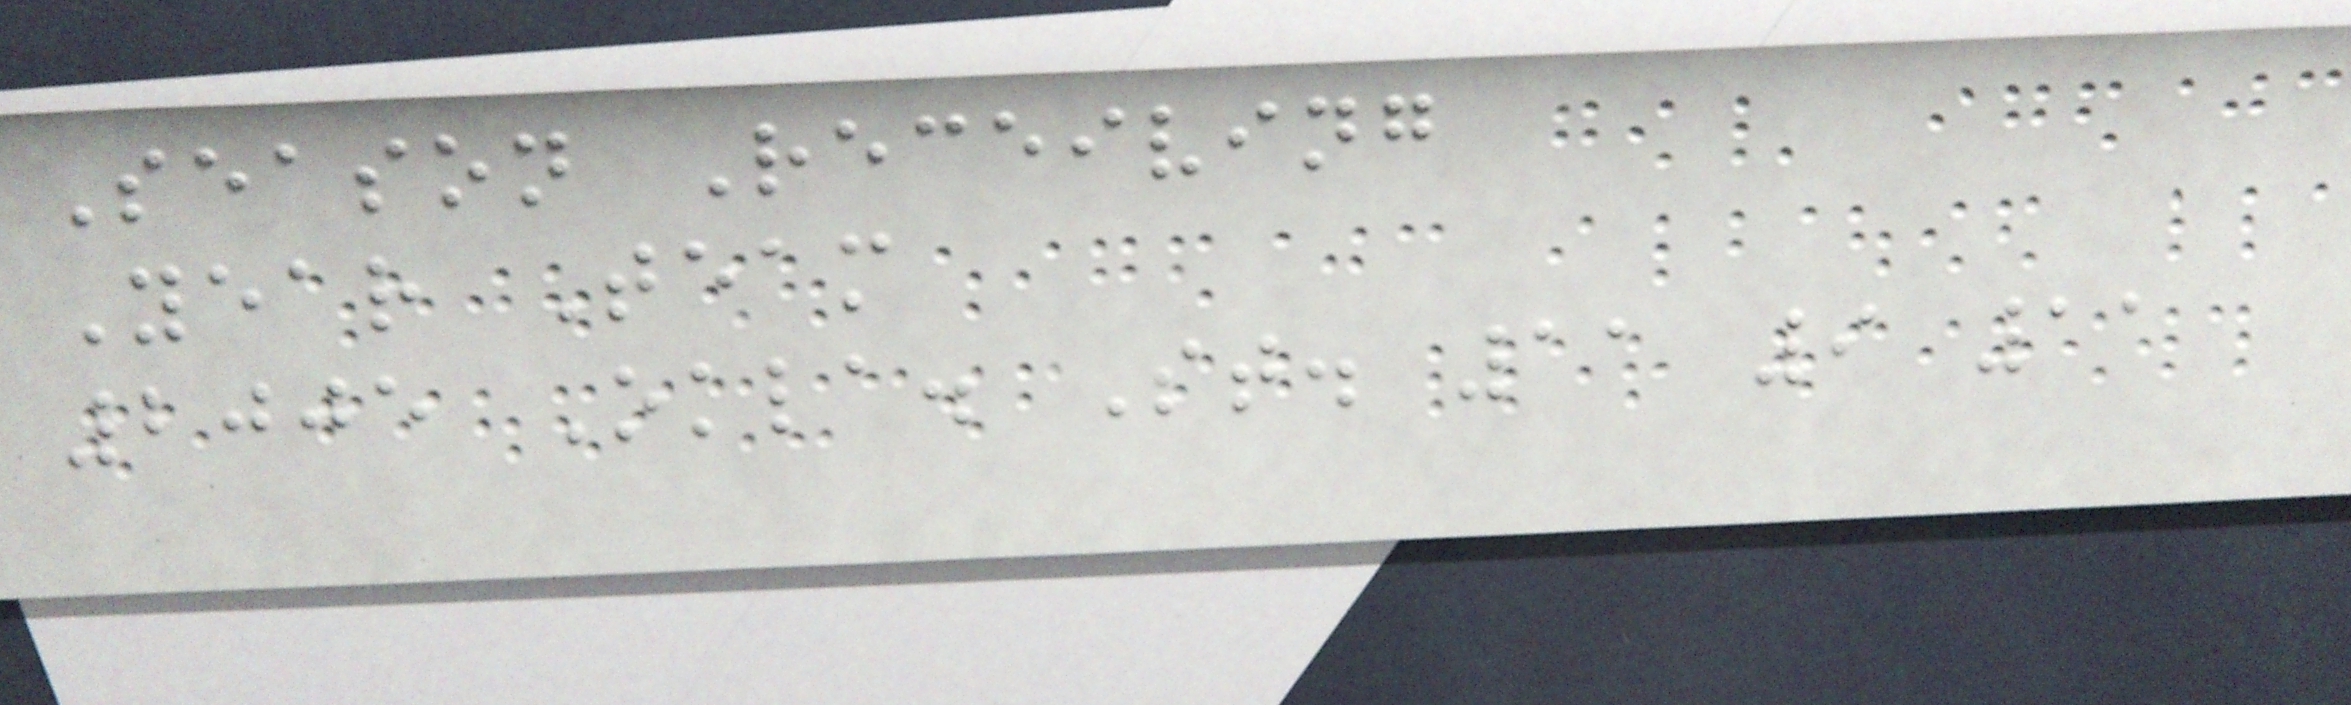Season Receiving
Year Team
2005 Okla. St. 11 9 11
